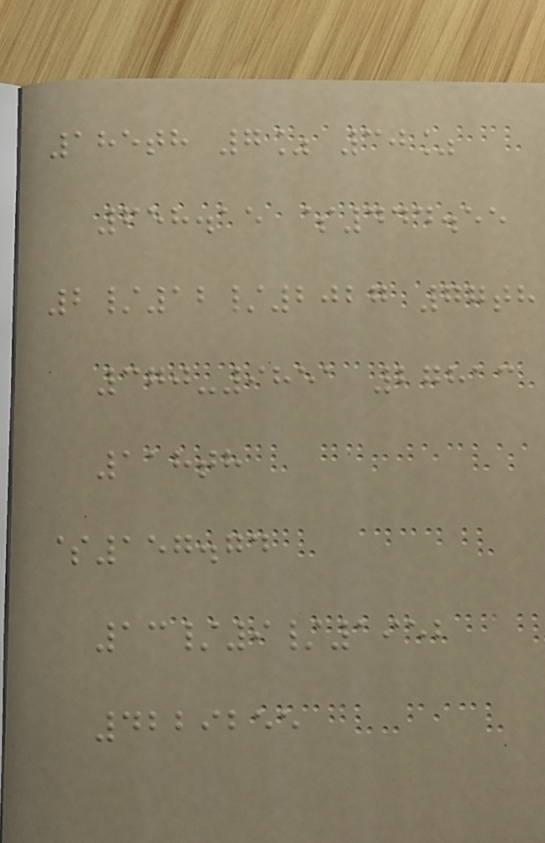185th 7% 30%
658.15 $444.55
2/12/2027 77th
370-9851 27813
118th
$157.74
13/9/1952
4229255
